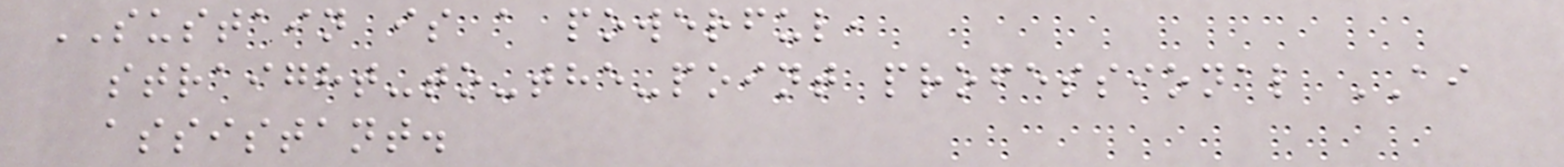SUSTAIN is a powerful,
straight-to-the-point professional AI
assistant.
